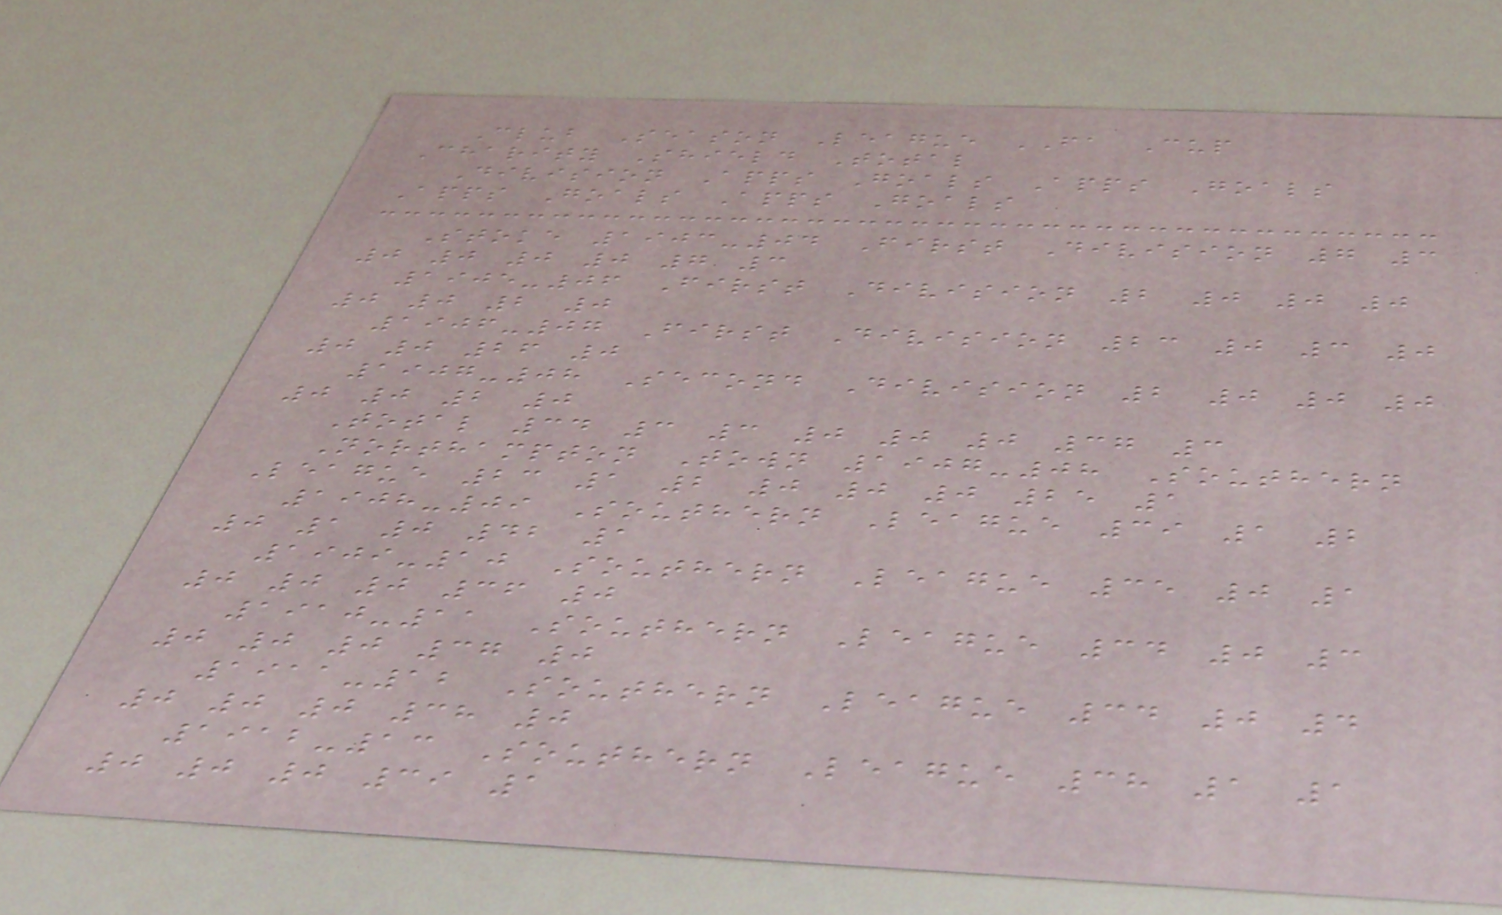Club Season League FA Cup
Charity Shield Total
Division Apps Goals Apps Goals
Apps Goals Apps Goals
Stoke 1903-04 First Division 7 3
0 0 0 0 7 3
1905-06 First Division 2 0 0 0
0 0 2 0
1906-07 First Division 23 0 3 0
0 0 26 0
1907-08 Second Division 2 0 0 0
0 0 2 0
Total 34 3 3 0 0 0 37 3
Northampton Town 1907-08 Southern
League 23 1 2 0 0 0 25 1
1908-09 Southern League 39 1 2
0 1 0 42 1
1909-10 Southern League 35 0 1
0 0 0 36 0
1910-11 Southern League 34 0 3
0 0 0 37 0
1911-12 Southern League 34 0 4
0 0 0 38 0
1912-13 Southern League 38 1 1
0 0 0 39 1
